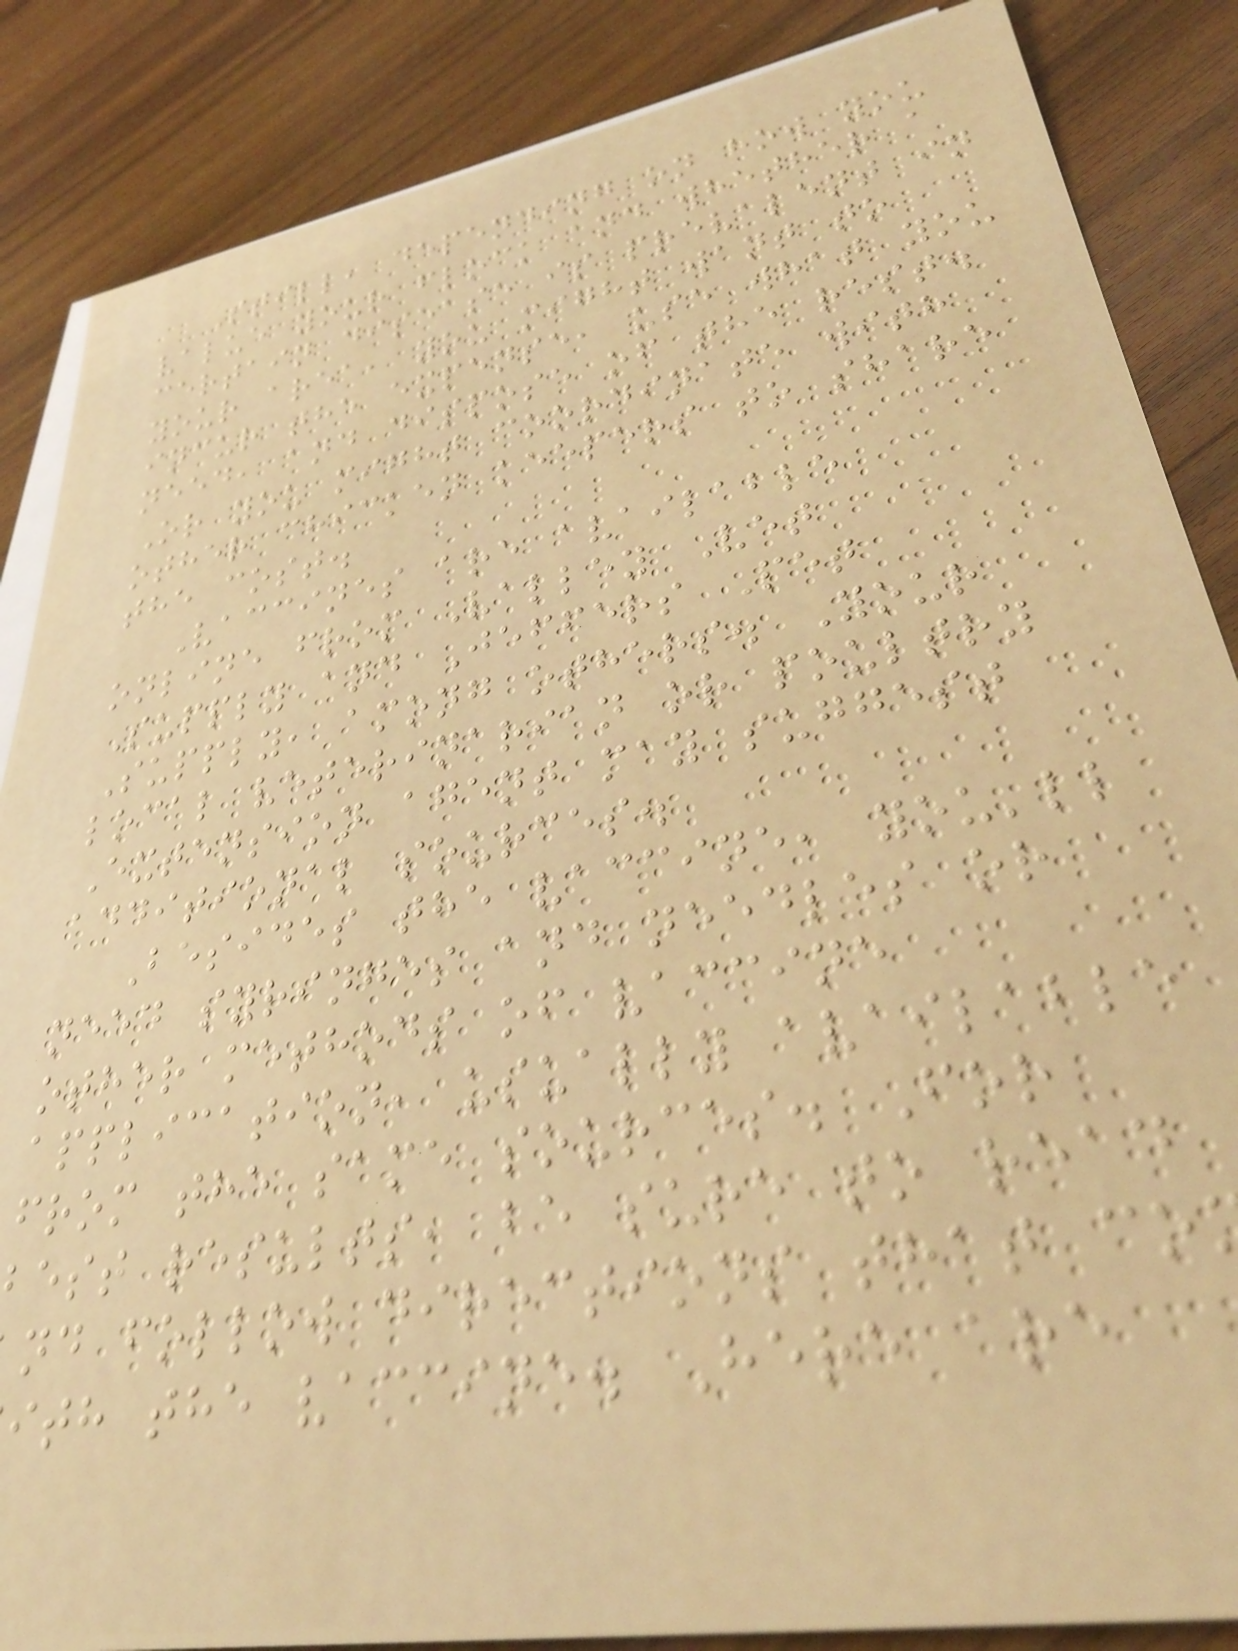Still, depending on how you
value your flock and whether a
certain disease is prevalent in
your area, you might want to
incur the expense, use what you
need, and dispose of the rest.
Or you might coordinate with
other chicken keepers to share
the cost.
Vaccines are available
online from Valley Vet
Supply and Jeffers Pet
Supply, among others. Your
local veterinarian or poultry
Extension agent may suggest
additional sources.
Besides the vaccine, you'll
need syringes and needles or
other methods of vaccine
application, usually available
from the same sources. For
est results, be sure to read
nd follow directions that co
ith the vaccine. Here are
